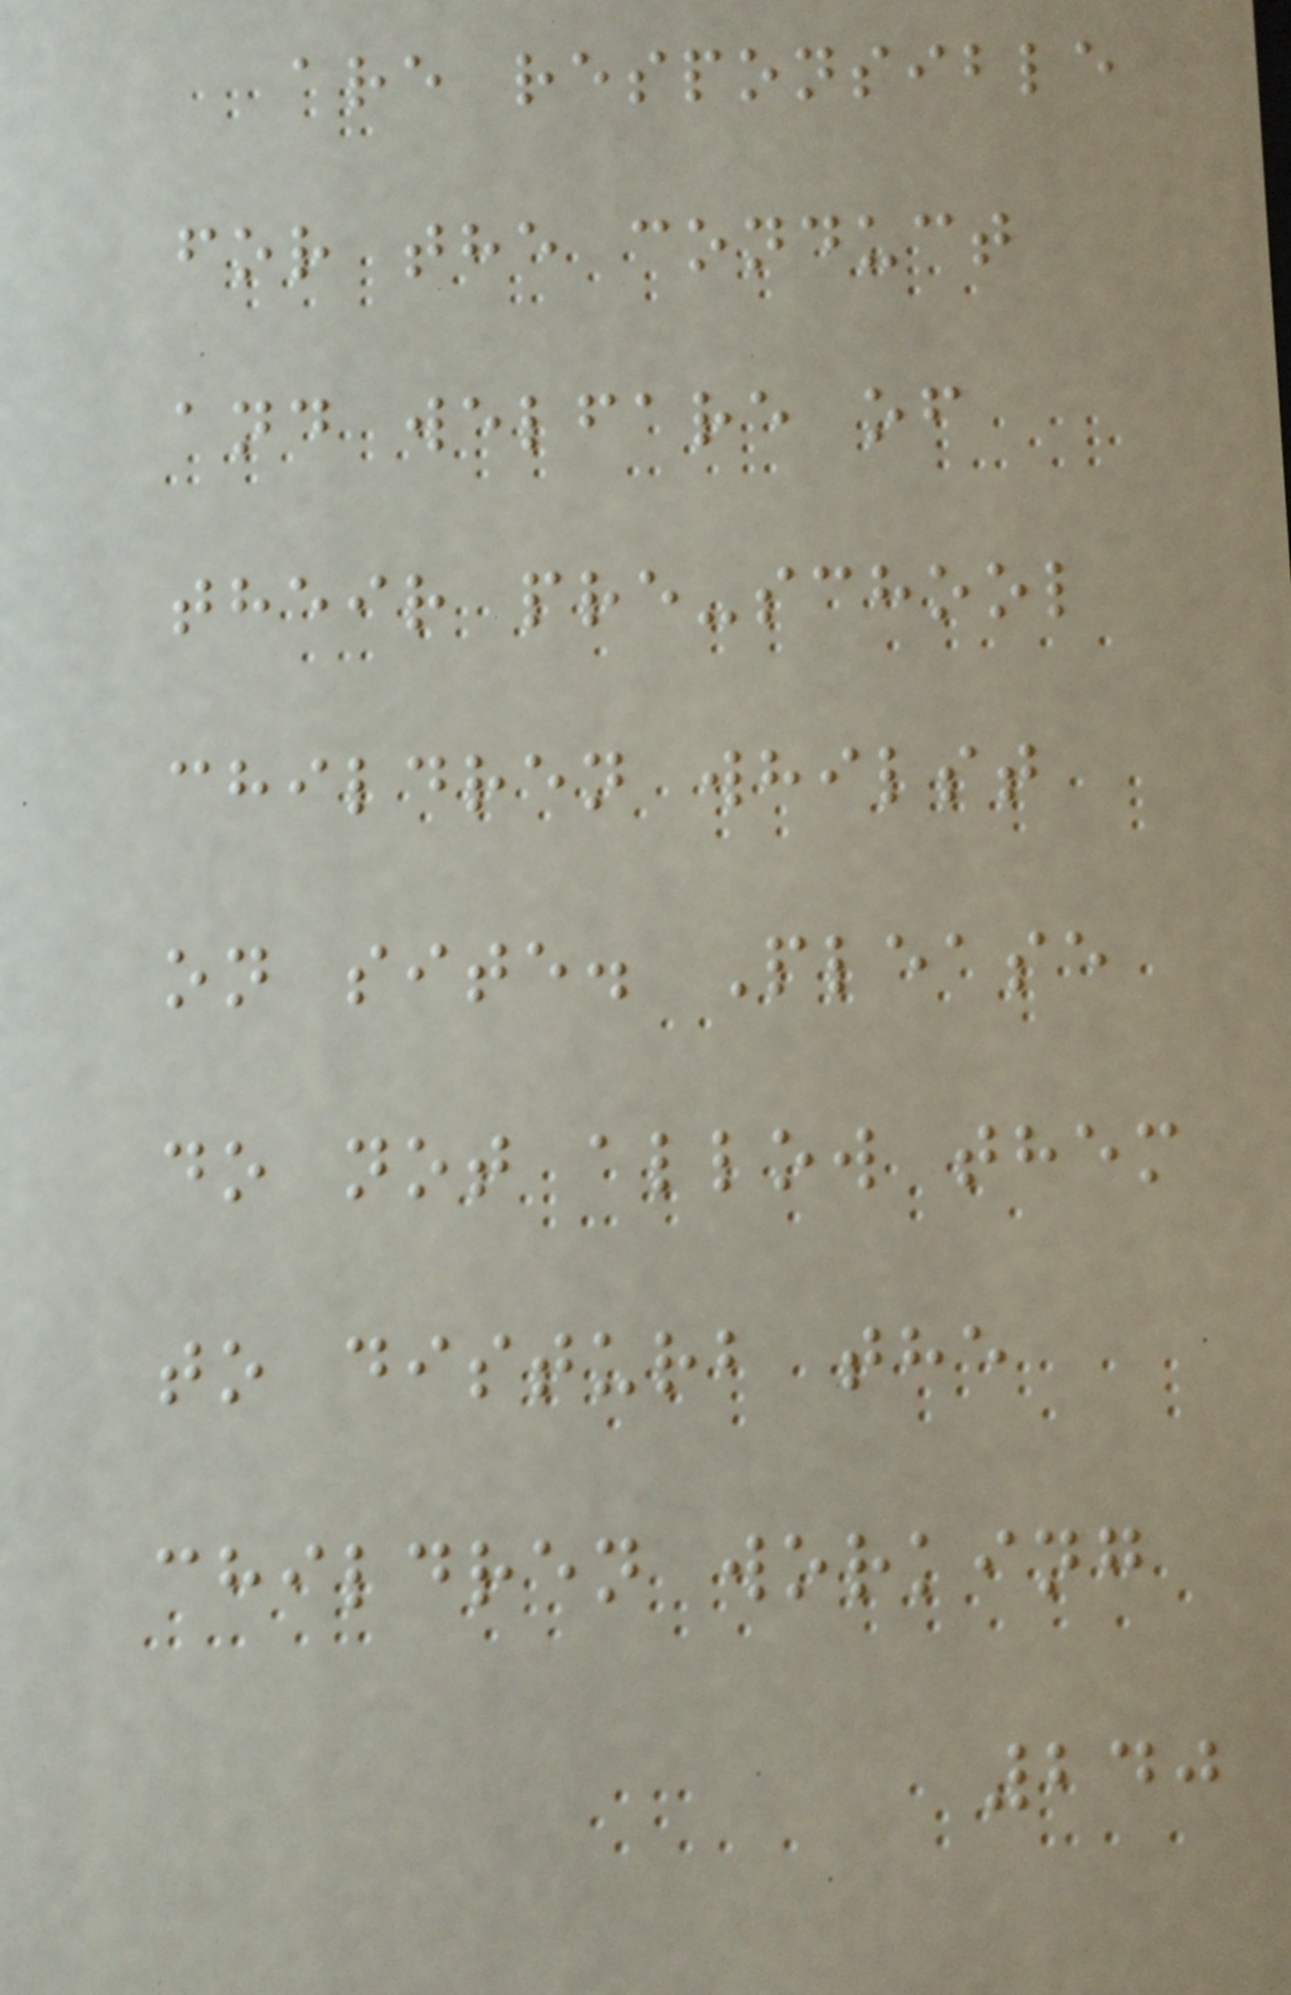are responsible
for the conduct
and welfare of
their pre-school
children whilst
on site. Please
do not allow them
to disturb the
children working
240
